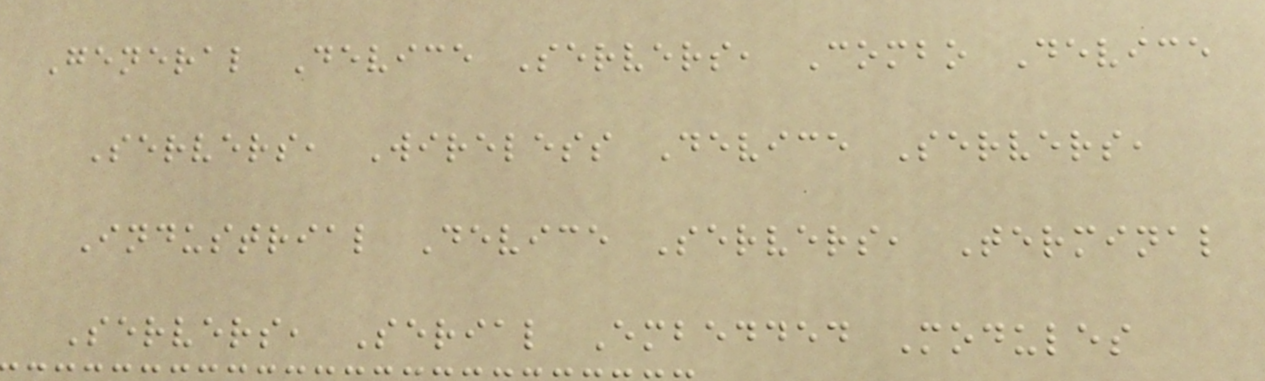General Device Servers, Combo Device
Servers, Wireless Device Servers,
Industrial Device Servers, Terminal
Servers, Serial Embedded Modules
